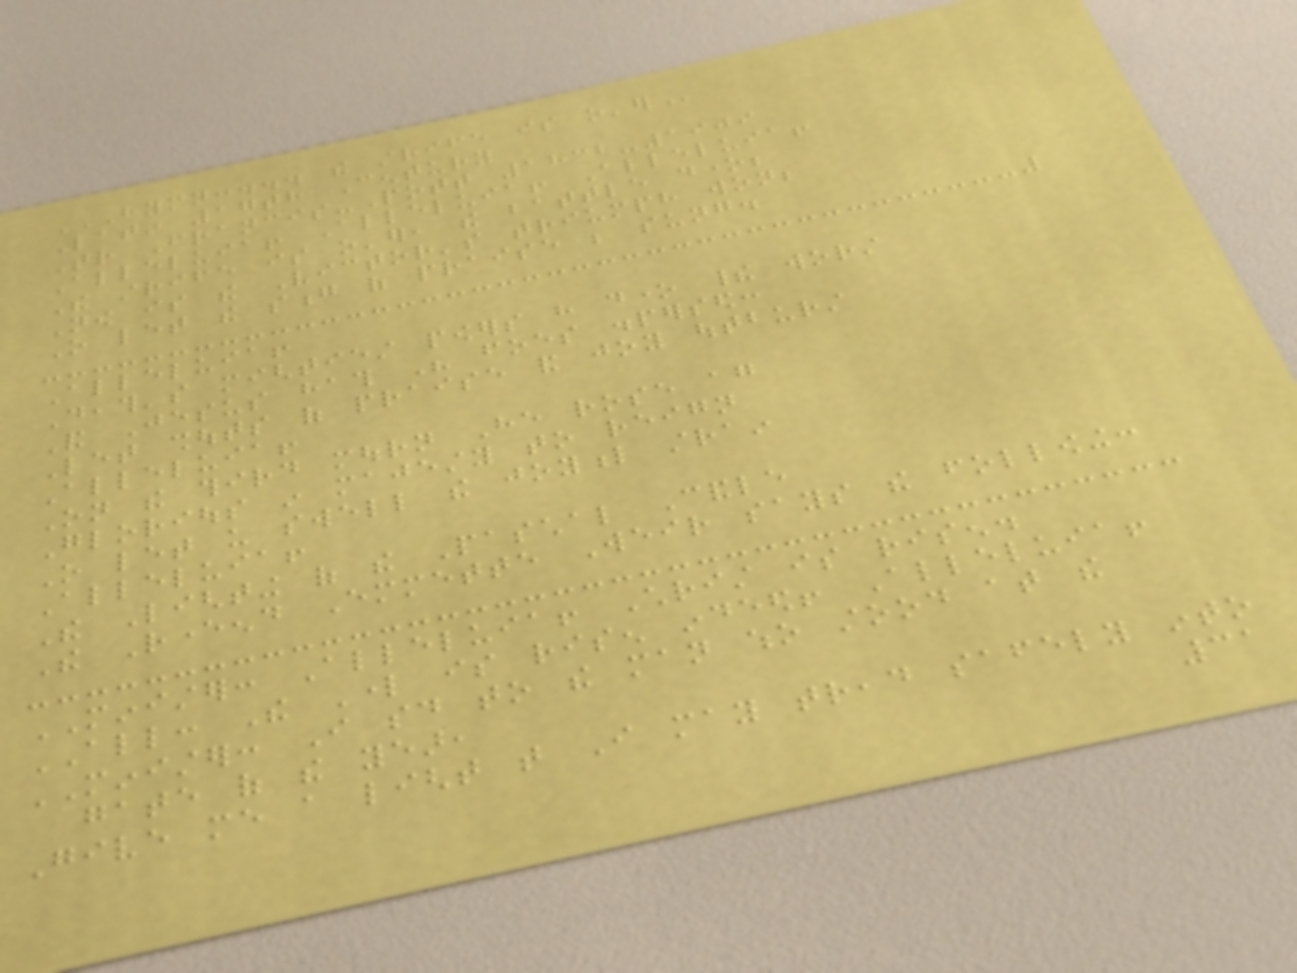HYMN:... THE STRIFE IS O'ER
Latin 17th Century
Tr Francis-Pott 1832-1909
Alleluia! Alleluia! Alleluia!
The strife is o'er, the battle done;
Now is the Victor's triumph won;
O let the song of praise be sung.
Alleluia!
Death's mightiest powers have done their worst
And Jesus hath His foes dispersed:
Let shouts of praise and joy outburst
Alleluia!
On the third mourn He rose again
Glorious in majesty to reign
O let us swell the joyful strain
Alleluia!
The Lighting of the Paschal Candle
The Reverend Emmette Weir says the following:
MINISTER: Alleluia! Christ is risen.
ALL: The Lord is risen indeed! Alleluia!
MINISTER: I said to the man who stood at the
gate of the year,
Give me a light that I may tread safely into
31
